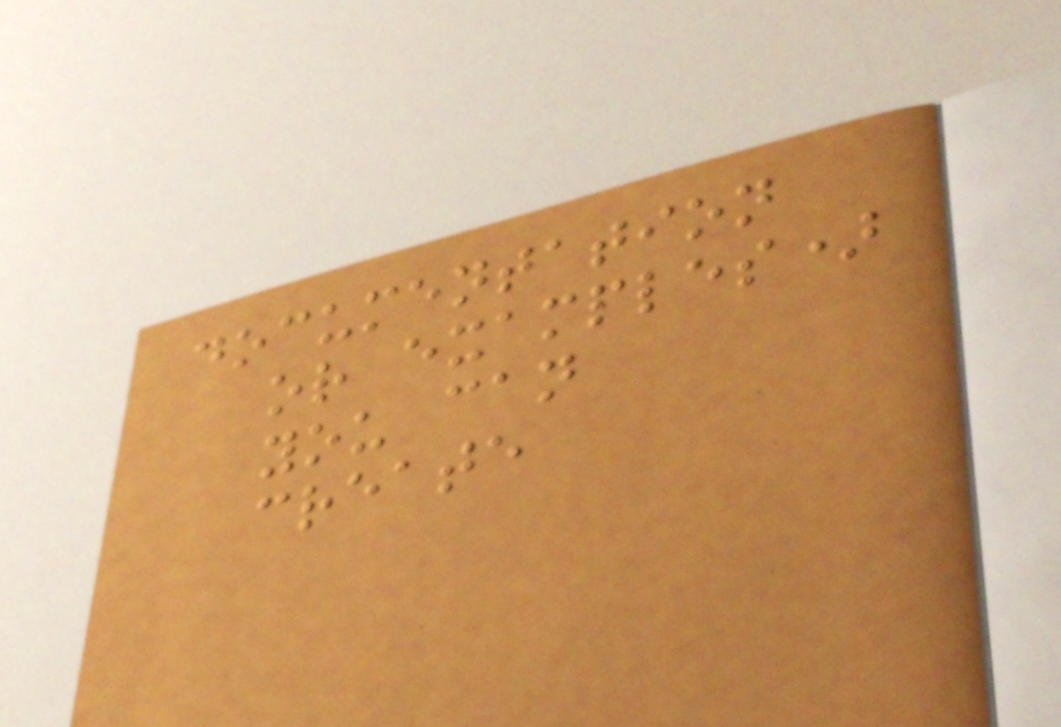documentation
or examples)
you can
create
